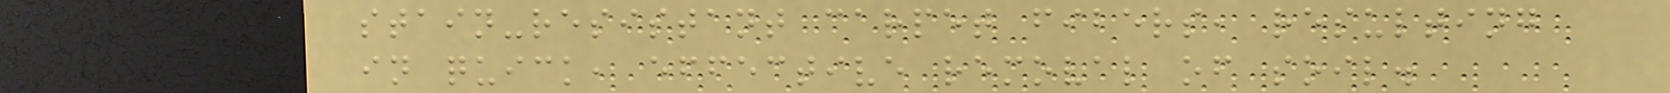stain-resistant carpet fibers, resulting
in quick, effective removal of soil.
